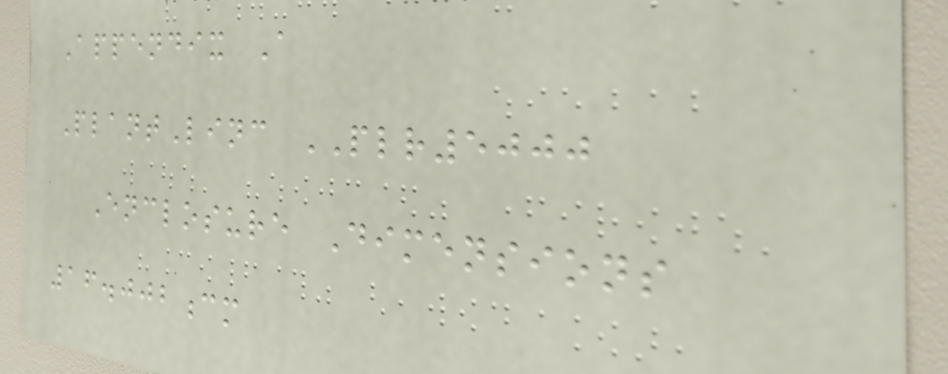Appendix A
PlantLinc PLR5000
Enclosure Dimensions
16.002cm
